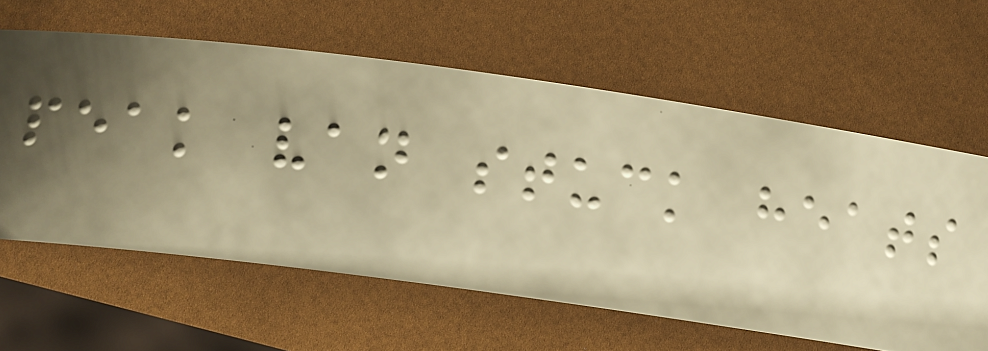peak van stuck heats
